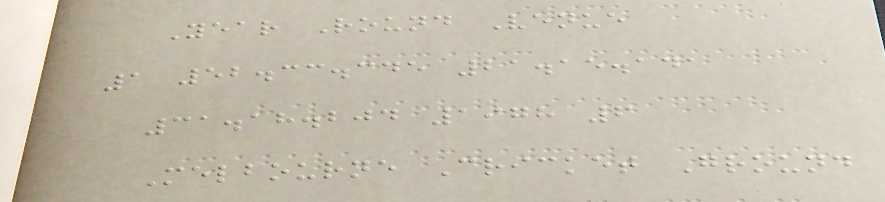Year Round Venue
1 52.33.345 21.15.141
31.18.204 1978 6
Melbourne Cricket Ground
